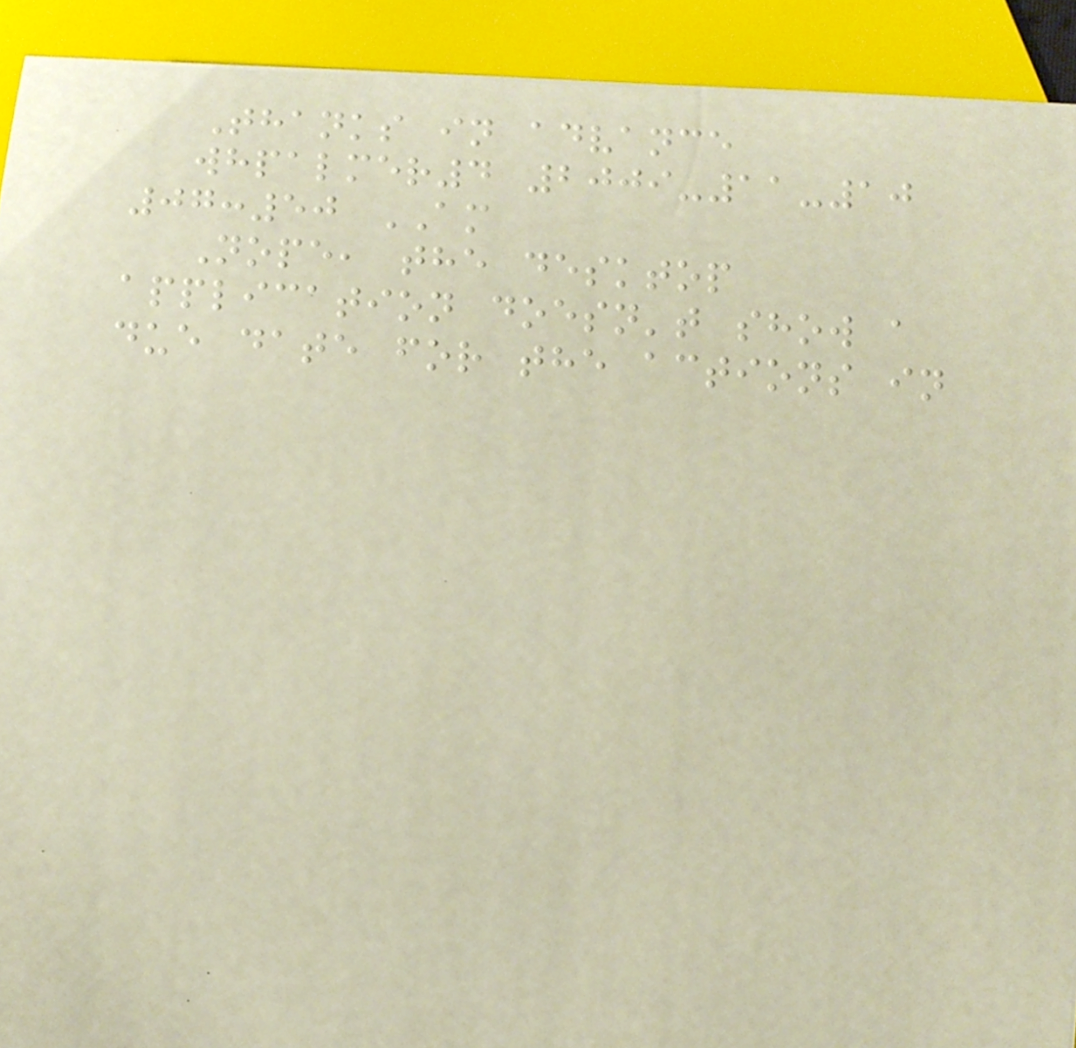Thanks in advance
whpalmer4 2009-11-10
07:50 AM
Nope, the desktop
application doesn't show a
due date for the actions in
